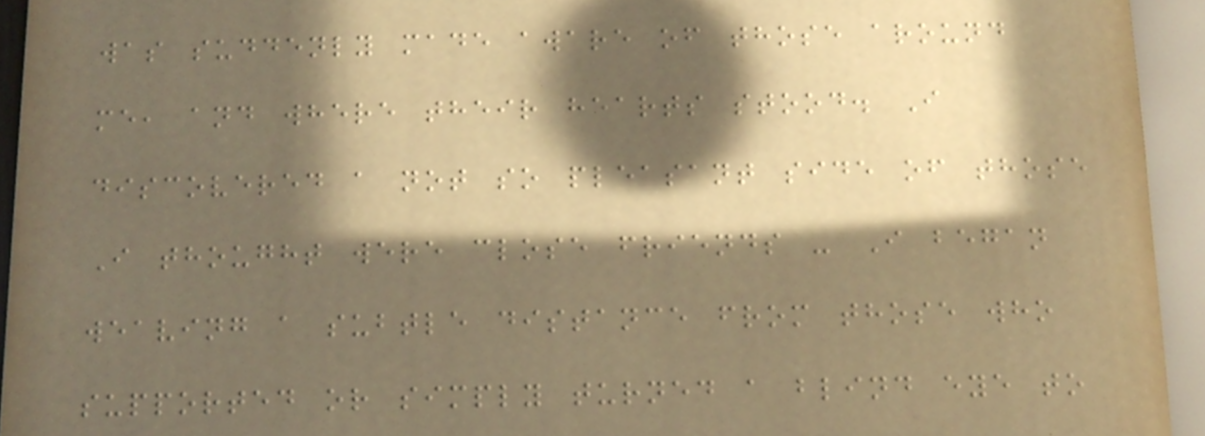was suddenly made aware of those around
me, and where their hearts stood. I
discovered a not so pleasant side of those
I thought were close friends - I began
weaving a subtle distance from those who
supported or simply turned a blind eye to
